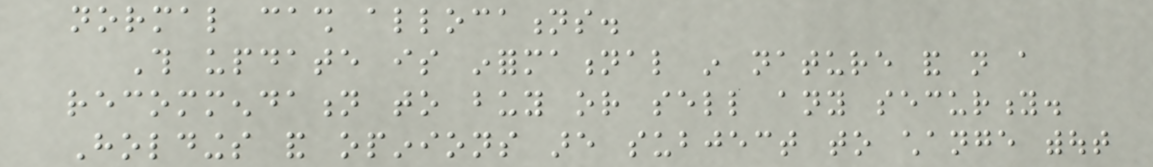normal cash allocations.
This update is informational in nature and not a
recommendation to buy or sell any security.
Holdings and opinions are subject to change without
